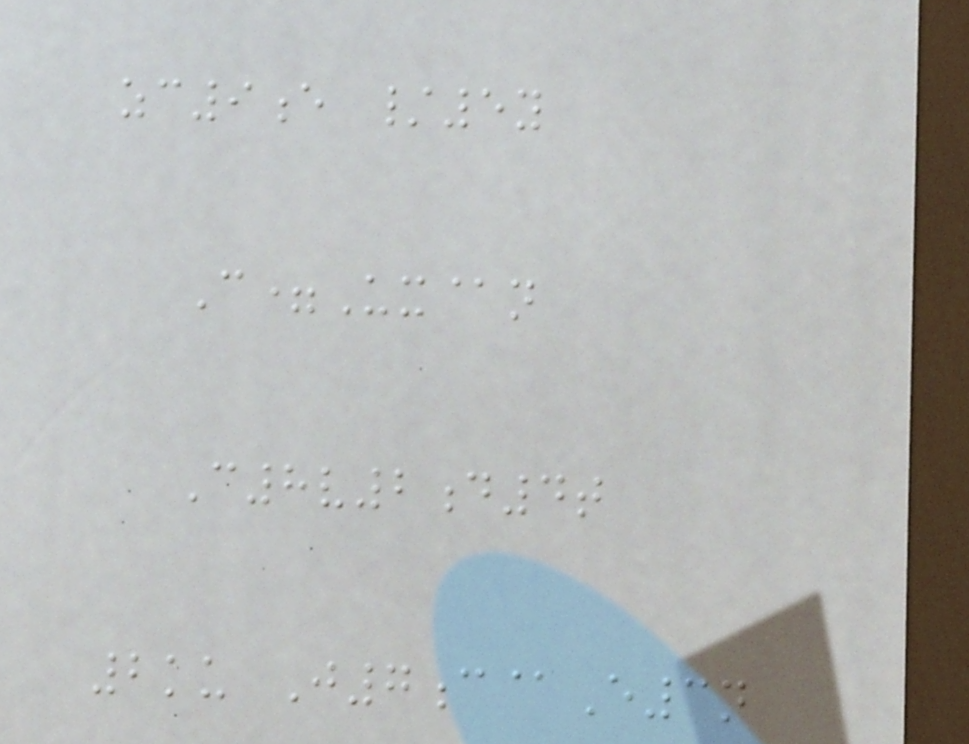zc9e /5y
C=Ux@n
C8v2d4t
2ku J7c@E3n
